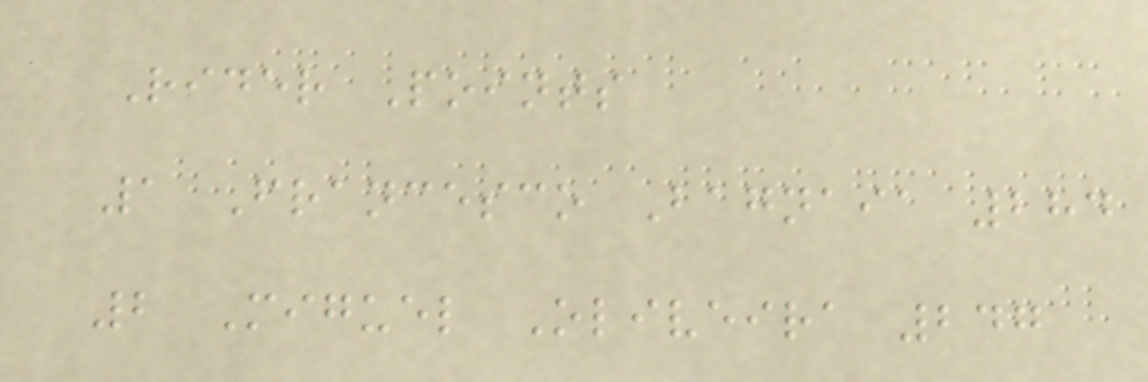Rider Points
1 Francesco Bagnaia 284
2 Miguel Oliveira 247
